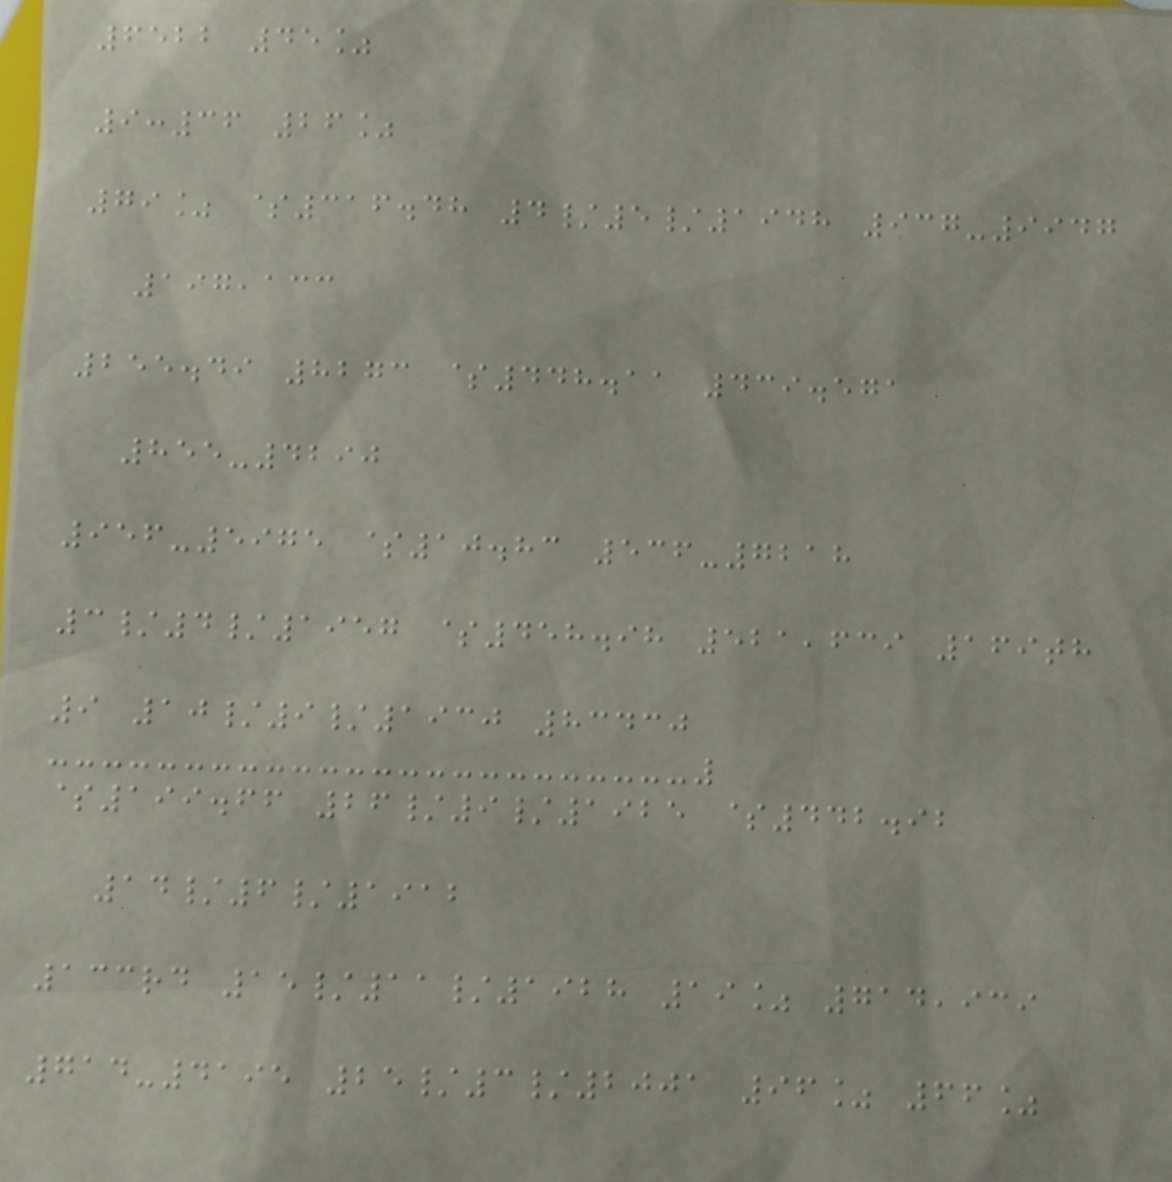6522 45%
9:36 26%
79% $316.48 4/5/1948 937-9947
197,133
255.49 8273 $448.11 439.571
855-4290
956-5975 $10.83 536-7218
3/4/1957 $458.98 521,639 169th
9 10/9/1930 83430
$199.66 26/9/1925 $442.92
14/6/1912
133rd 15/11/1928 19% 714,939
714-4195 25/3/2001 96% 66%
